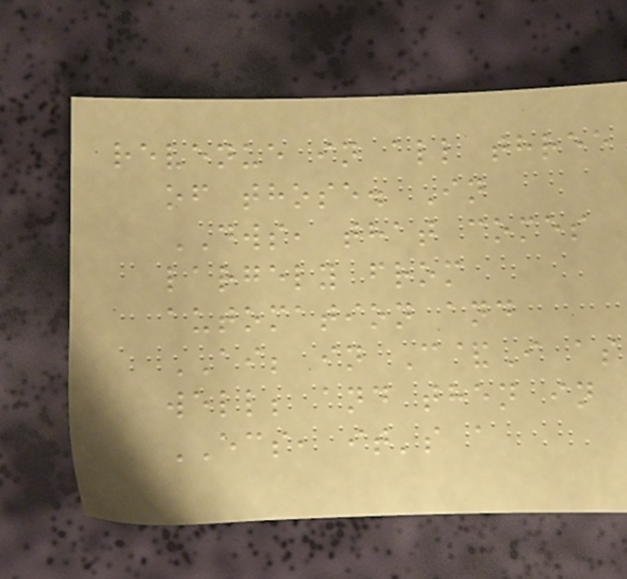revenue in all three
of those. In
DWS, that comes
largely from
automation and
AI; in C&I as
well; and then in
ECS, it's a
